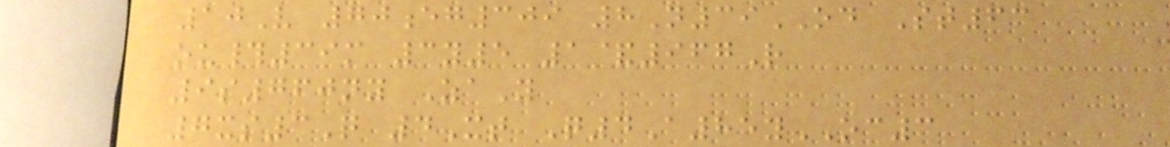10V 70eg309 8N39OD St63
ou#39m 3y5 1&967R
9s760ny ZaY
7xs3Q 4Xt Q4A85yOC3
